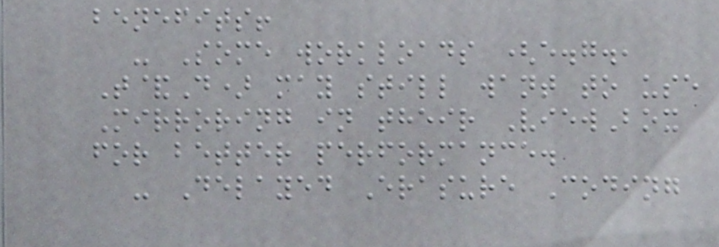benefits!
- Some workloads (e.g.,
T&D) may still want to use
Mirroring in their ViewBox
for better performance.
- Delayed Erasure Coding
